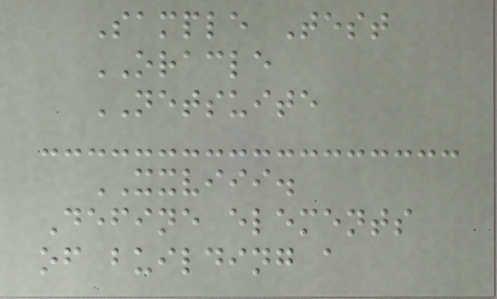Sample Test
ORACLE
NETSUITE
XXVIII.
Define elements
of building a
